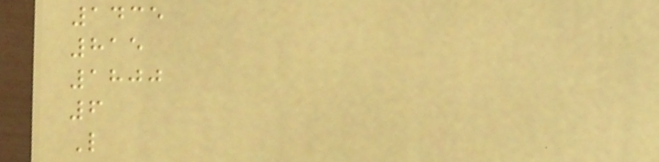1435
815
1800
6
L
